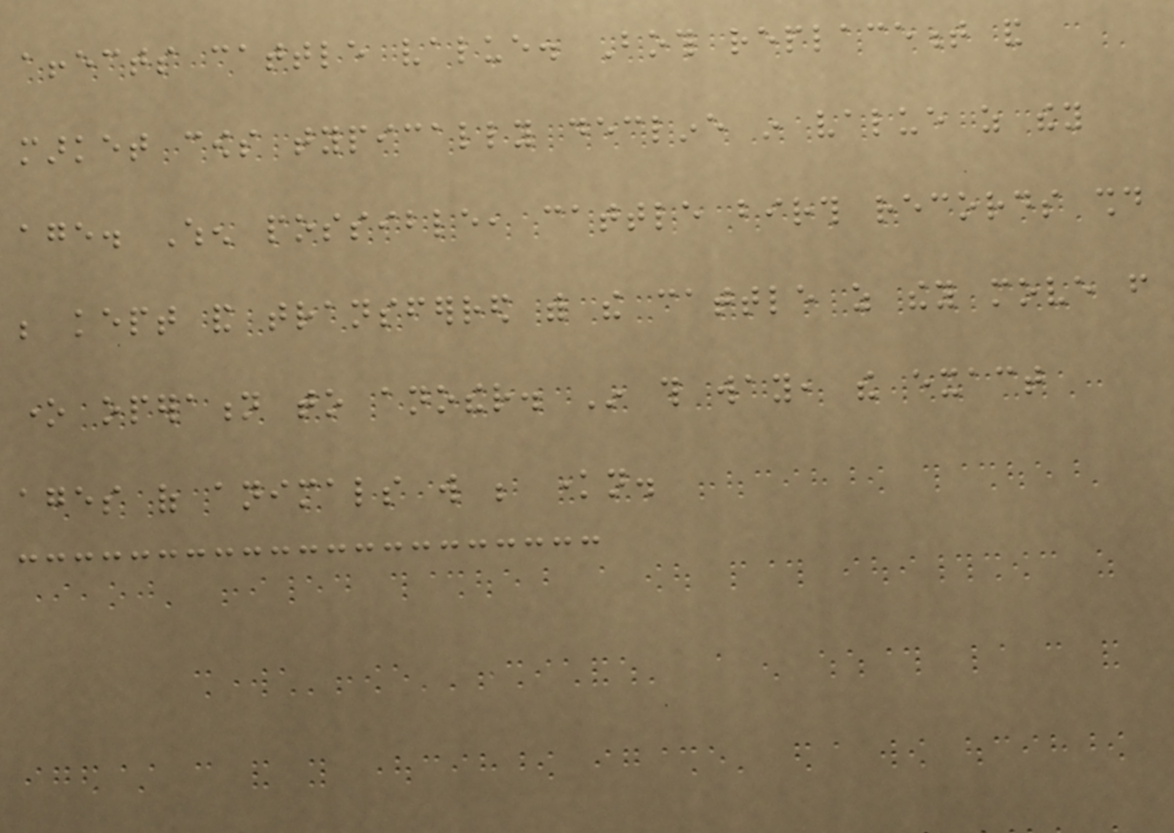affects cattle value. Both replacement and
market cows typically decline in value as they
age. When possible, cattle birth records should
be kept and transferred with the cattle as they move from
one operation to another. In this way, the exact
ages of animals will be known.
